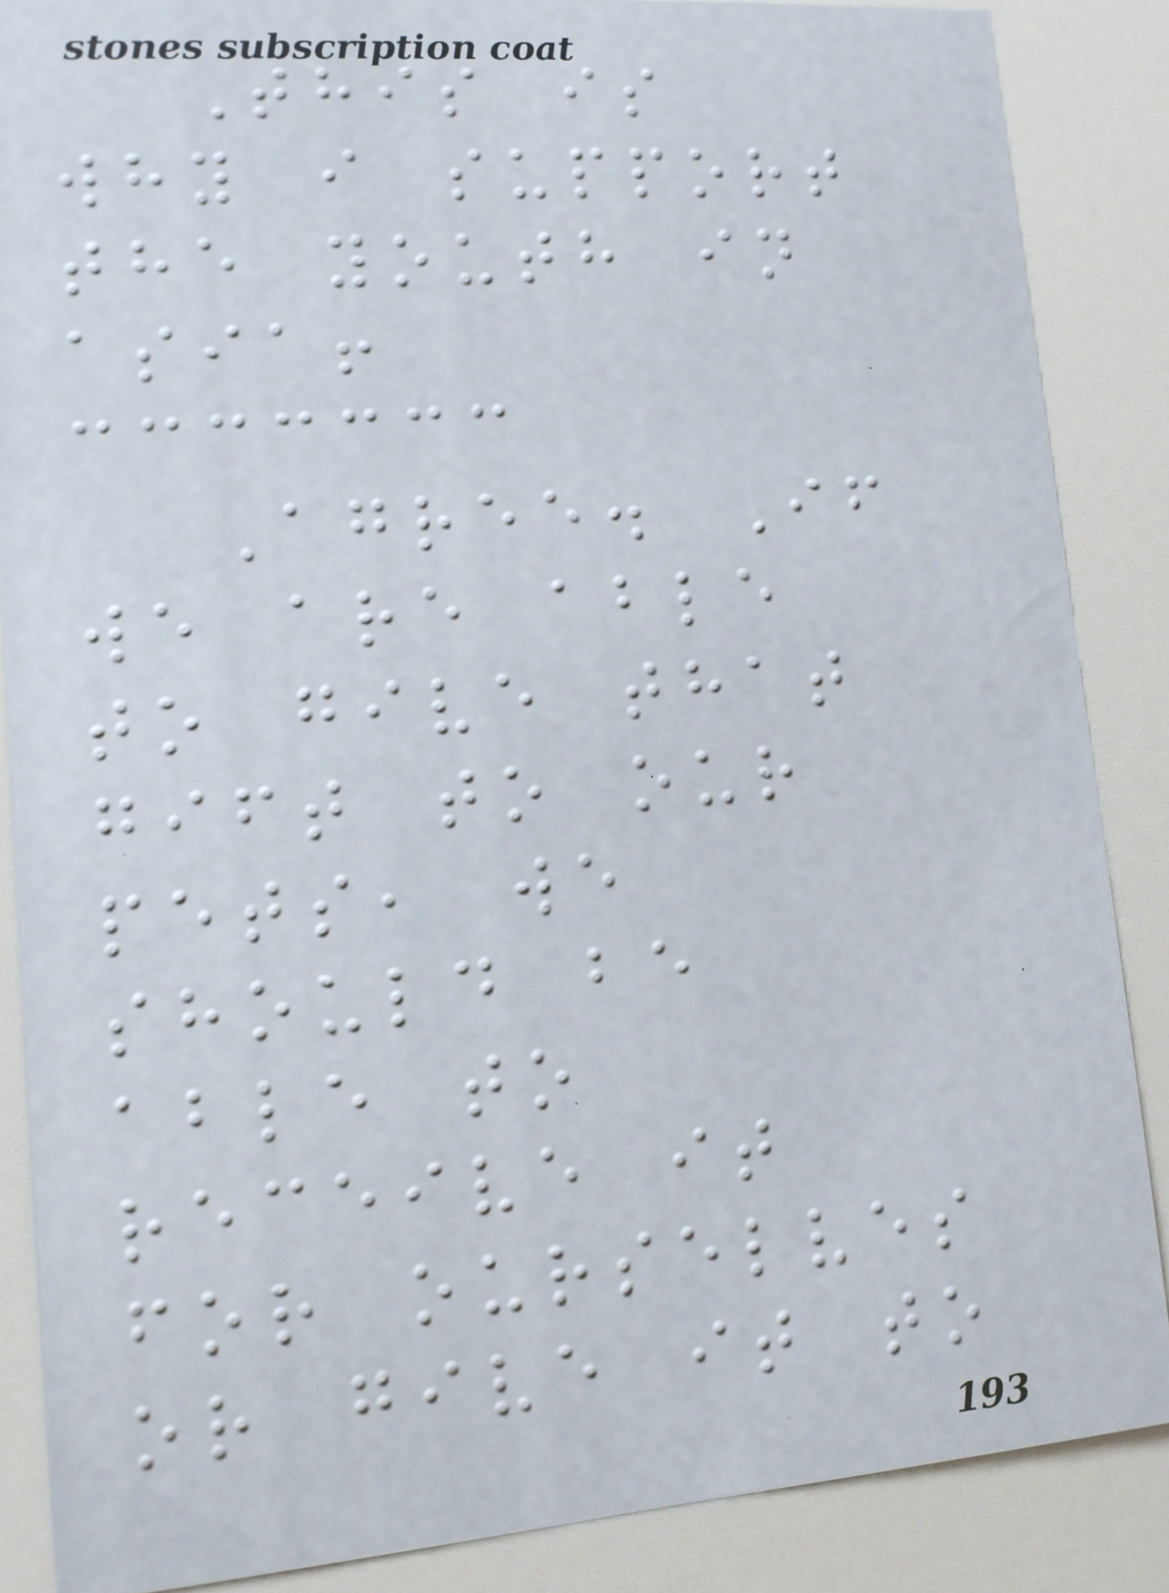This is
why i support
the youth in
asia!
Agree. If
we are able
to give that
gift to our
pets, we
should be
able to
receive it
for ourselves
or give it to
